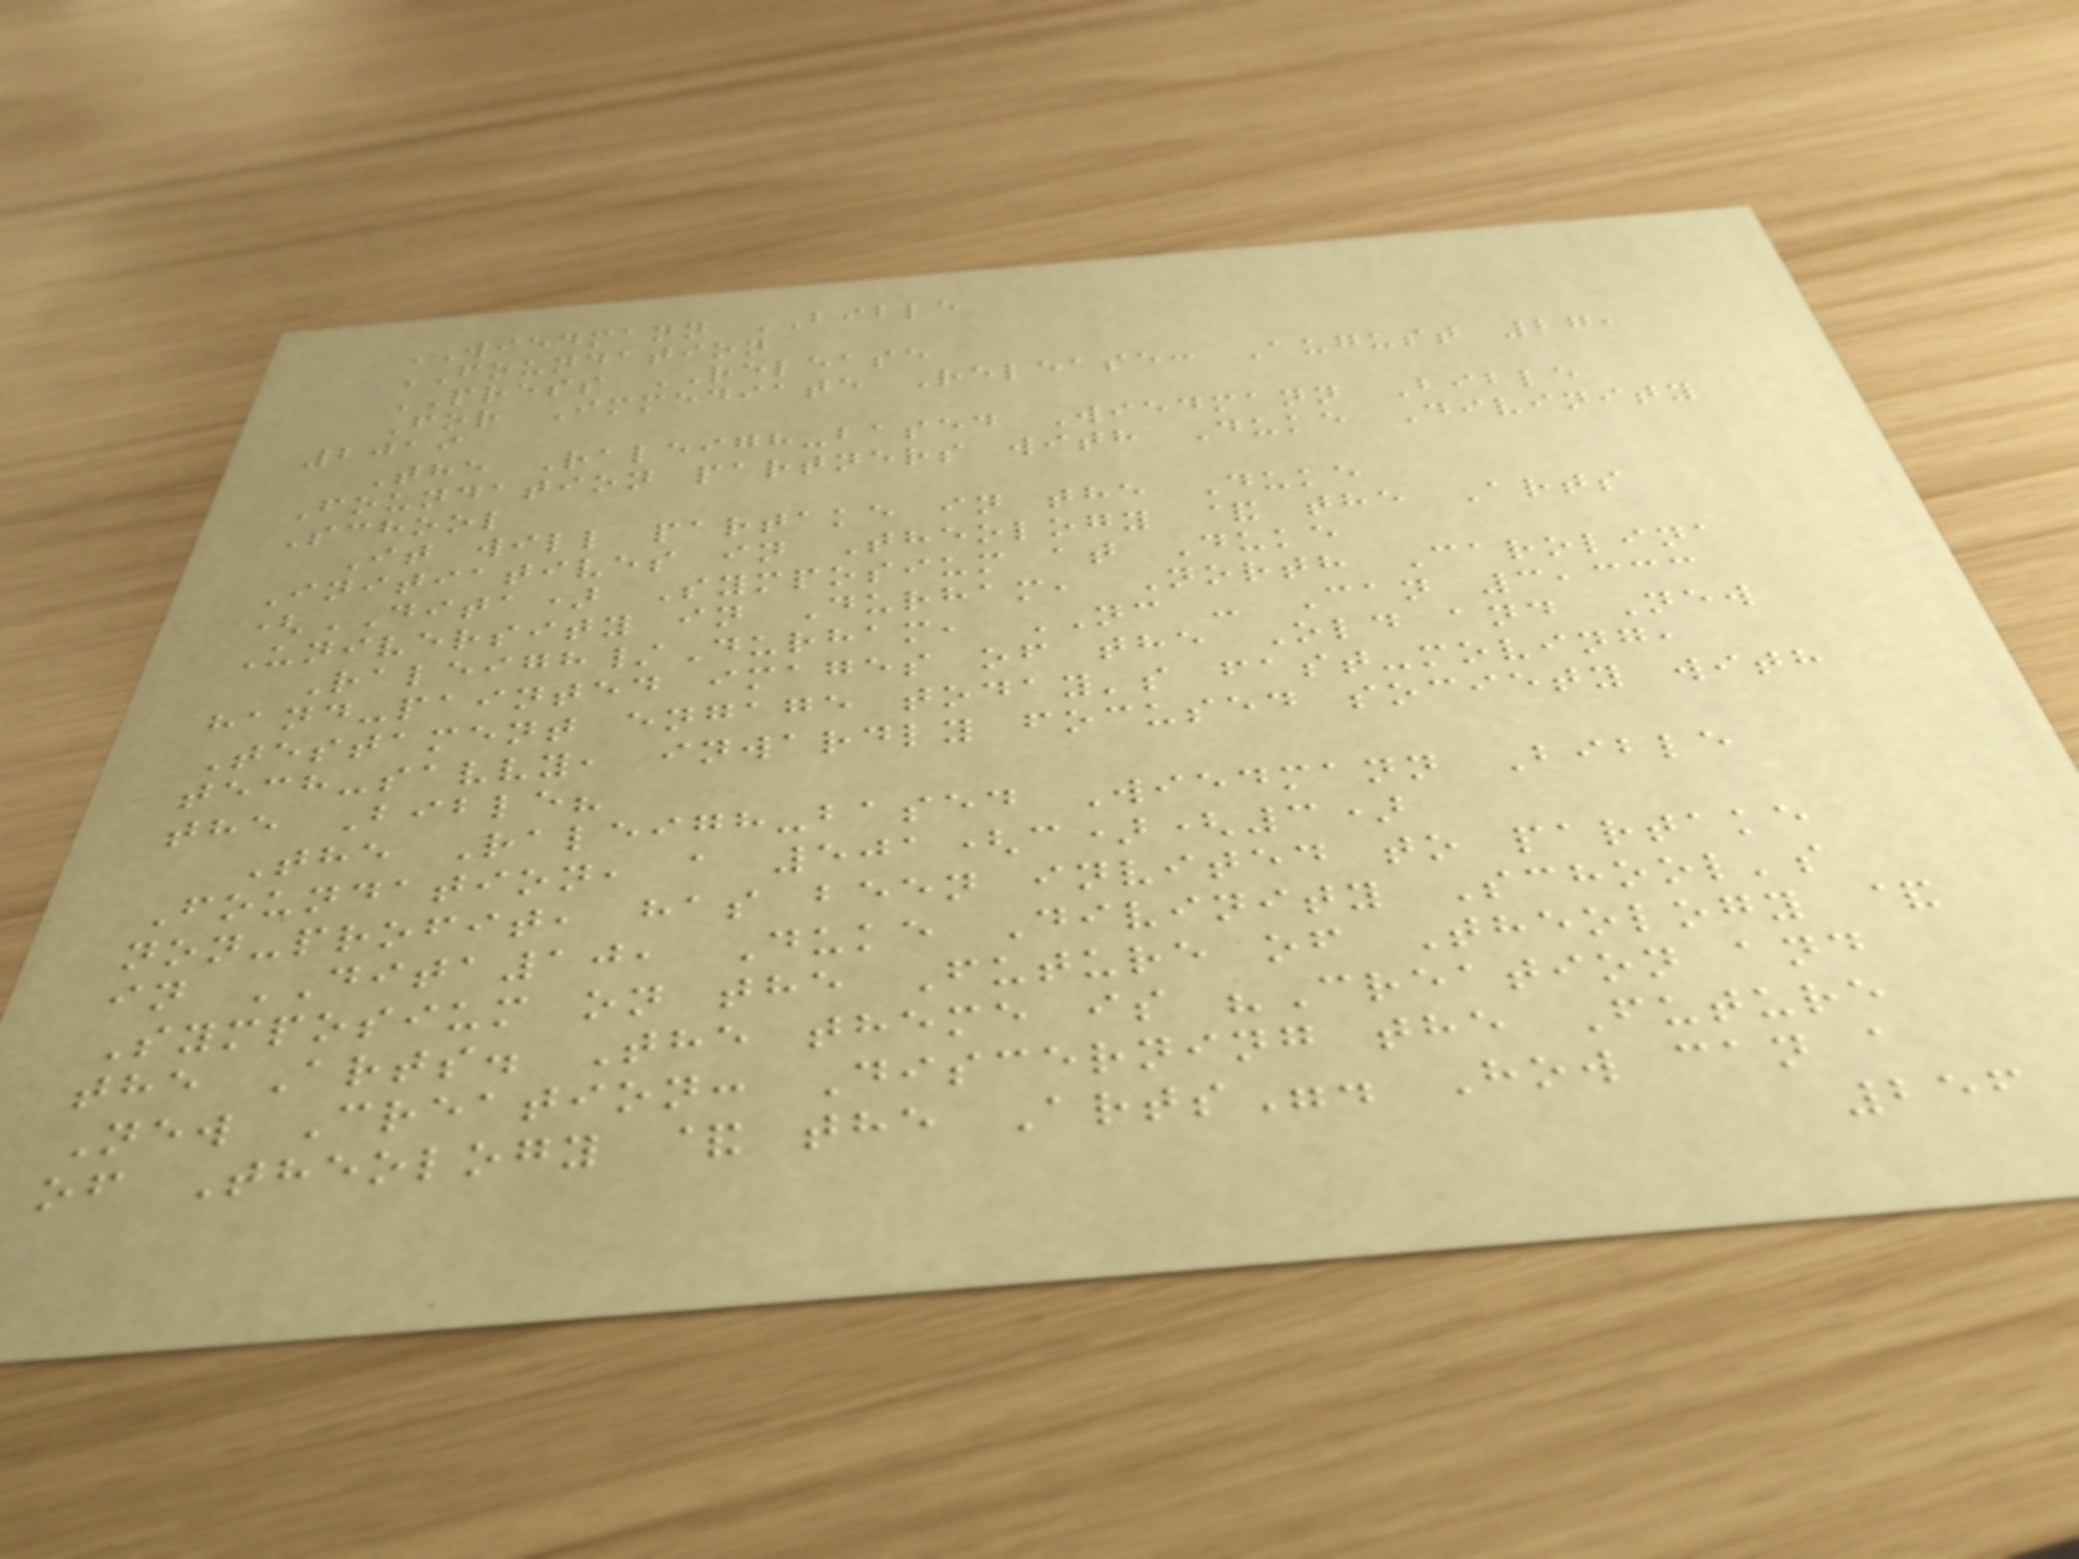WIEDMANN BIBLE
FOUNDATION
PRESS RELEASE
For Immediate Release: August 27,
2019
The Raleigh-based Wiedmann Bible
Foundation partners with Duke Divinity
School
It will partake in the Duke
Initiatives in Theology & the Arts
(DITA) Symposium at Duke
University in Durham, North Carolina
Raleigh/Durham, NC - Can 3,333
hand-painted images of the Old and New
Testament engage today's fast-moving,
tech-savvy, inwardly focused society with
the Bible?
The Raleigh-based Wiedmann Bible
Foundation, a 501(c)(3)
non-profit, has been invited to partake
in DITA10, Duke Divinity School's
Symposium on the Future of Theology &
the Arts. The theme is "Creation and
New Creation: Discerning the Future
of Theology & the Arts". How can a
256
